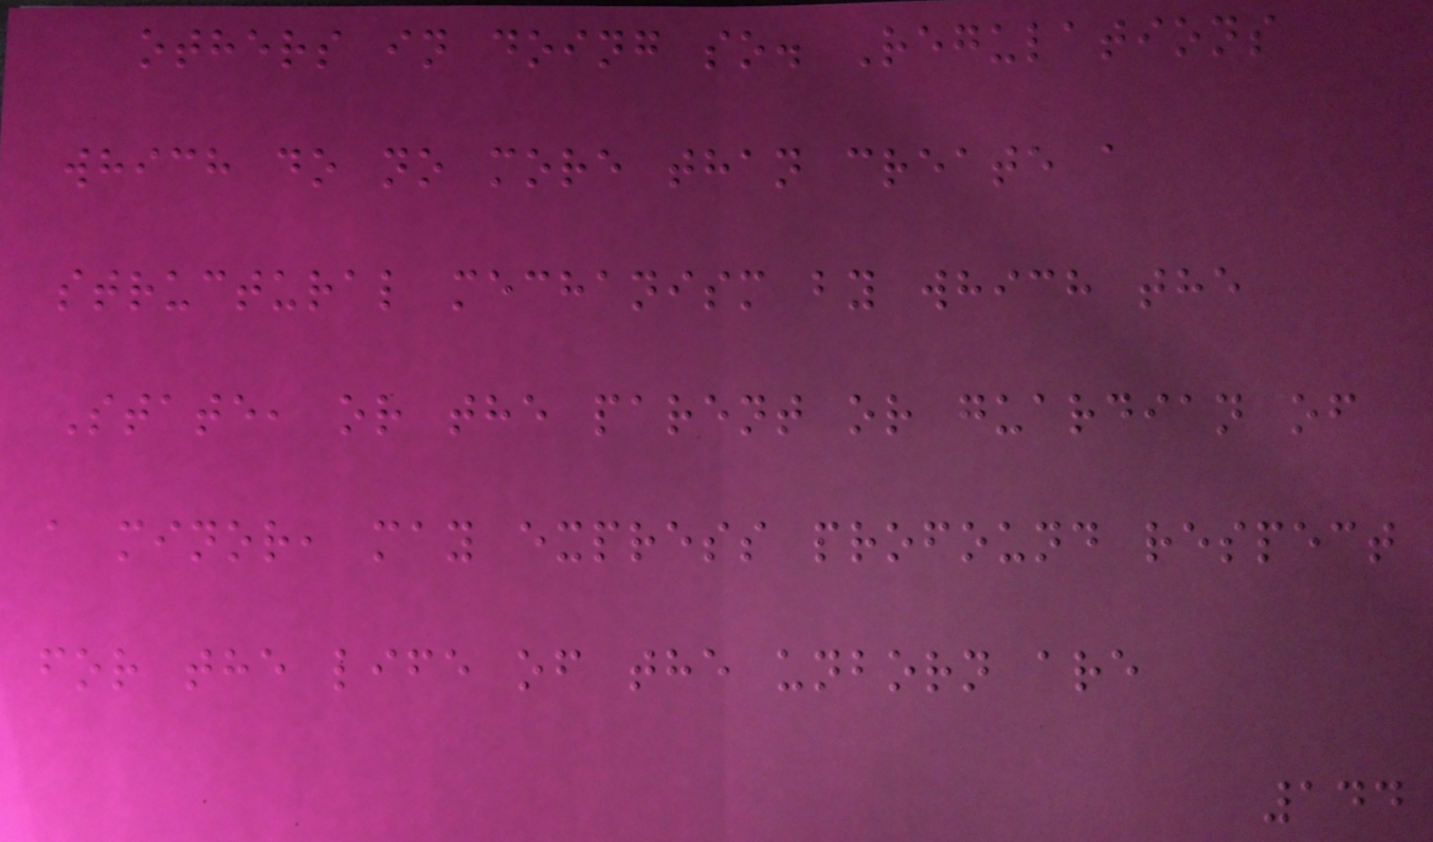others in doing so. Regulations
which do no more than create a
structural mechanism by which the
State, or the parent or guardian of
a minor, may express profound respect
for the life of the unborn are
144
